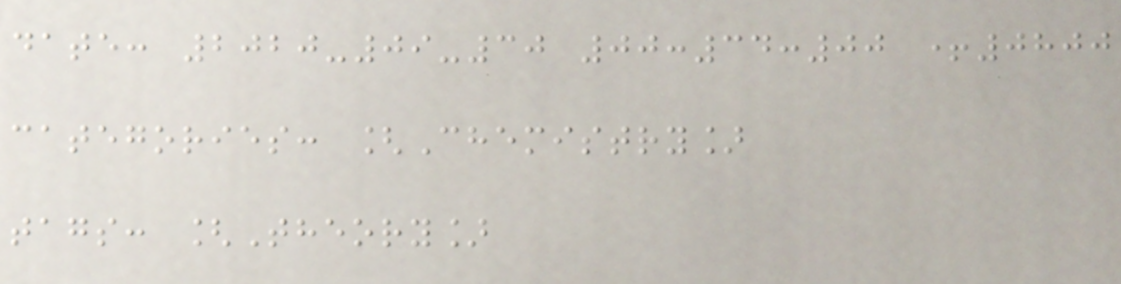date: 2020-09-30 00:34:00 +0800
categories: [Chemistry]
tags: [Theory]
